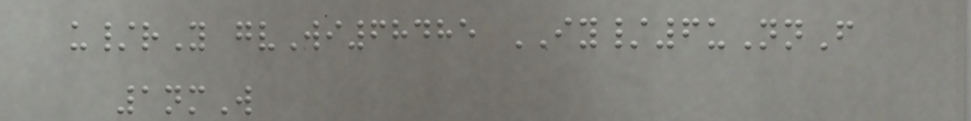u/rY gvWi68485 IY/6uNnF
1nmW
